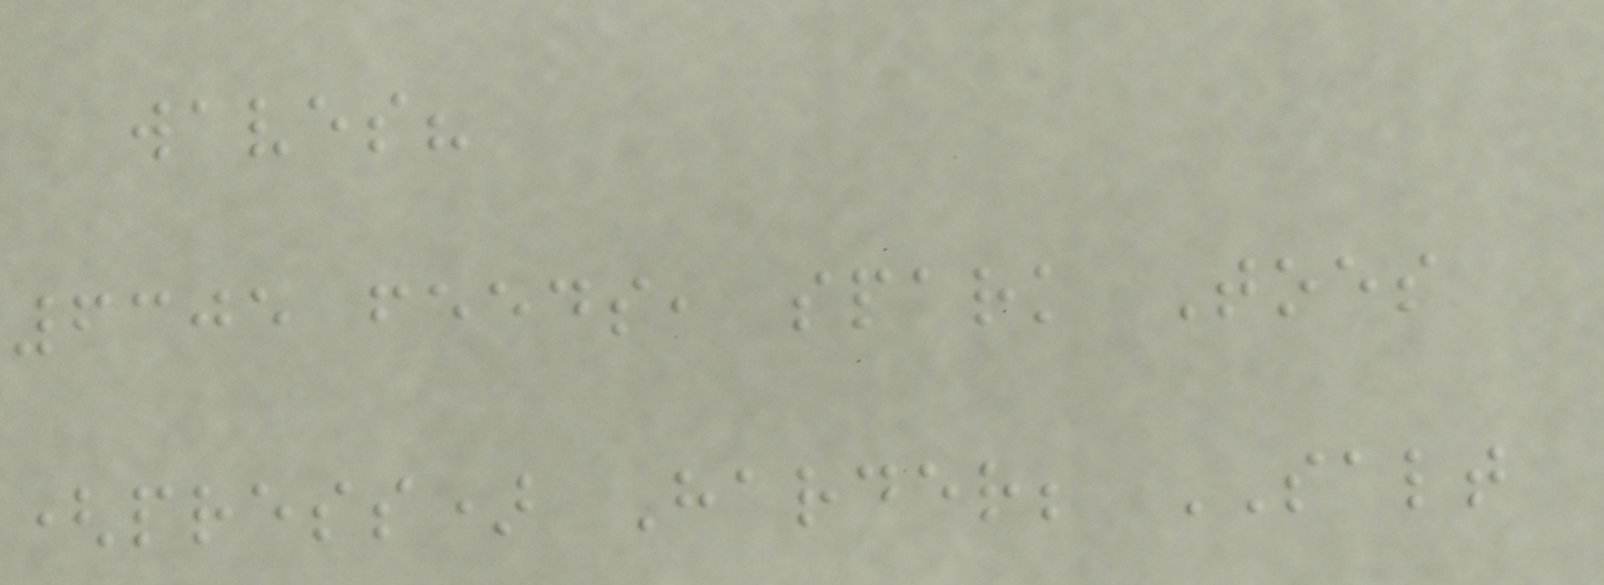waves?
6305 feeds, spark Toes
(press) Harder; SALT
